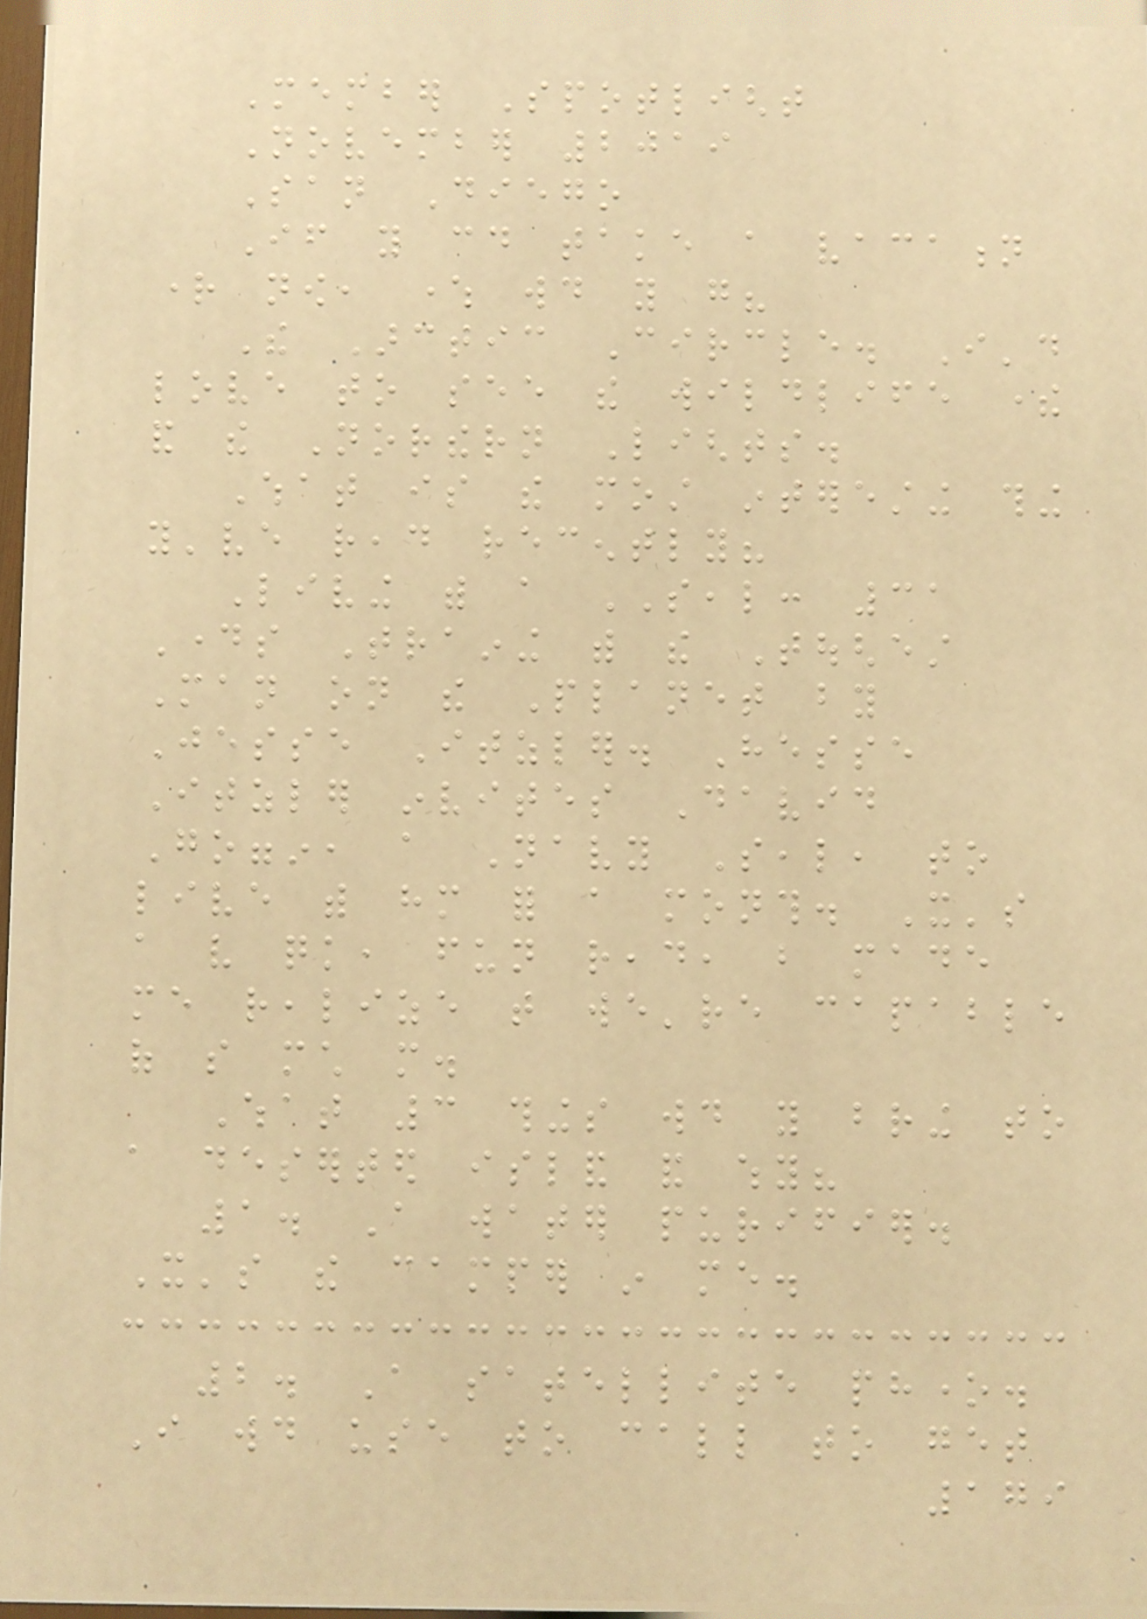Member Spotlight
November 2019
San Diego
If you could take a vacation
right now, where would you go?
The Arctic Circle. I'd
love to see the wildlife there
and the Northern Lights.
What is the most interesting thing
you've read recently?
Living with a SEAL: 31
Days Training with the Toughest
Man on the Planet by
Jesse Itzler. Hesse
Itzler invites David
Goggin, a Navy Seal, to
live with him for a month. It's
a very quick, fun read, but made
me realize that we're capable
of so much more.
What 3 things would you bring to
a deserted island and why?
1. A water purifier.
It's the camper in me.
2. A satellite phone.
I would use to call to get
179
